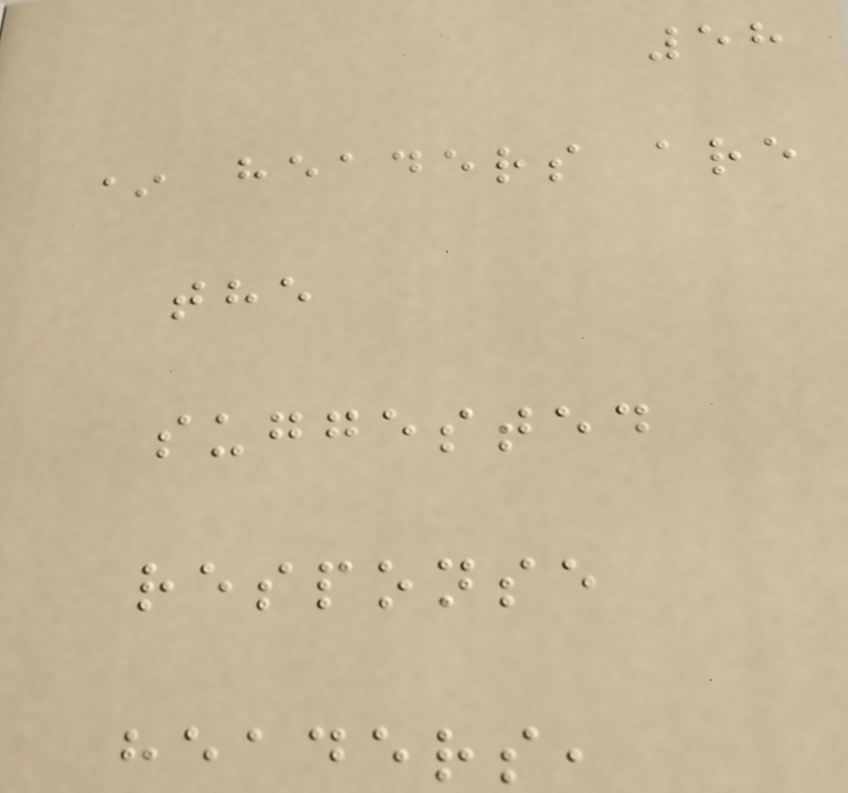58
* headers are
the
suggested
response
headers,
